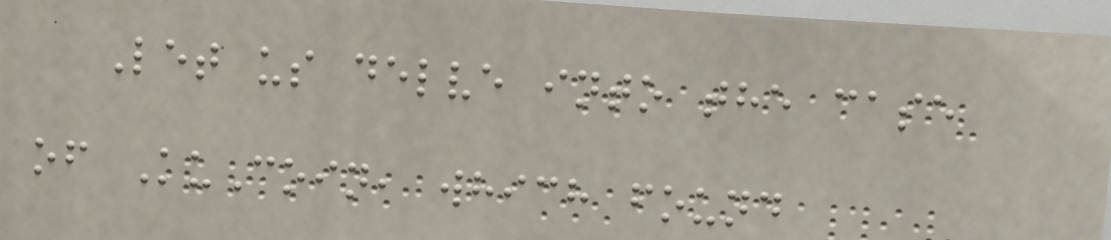Let us delve into the case
of KuCoin, which found
